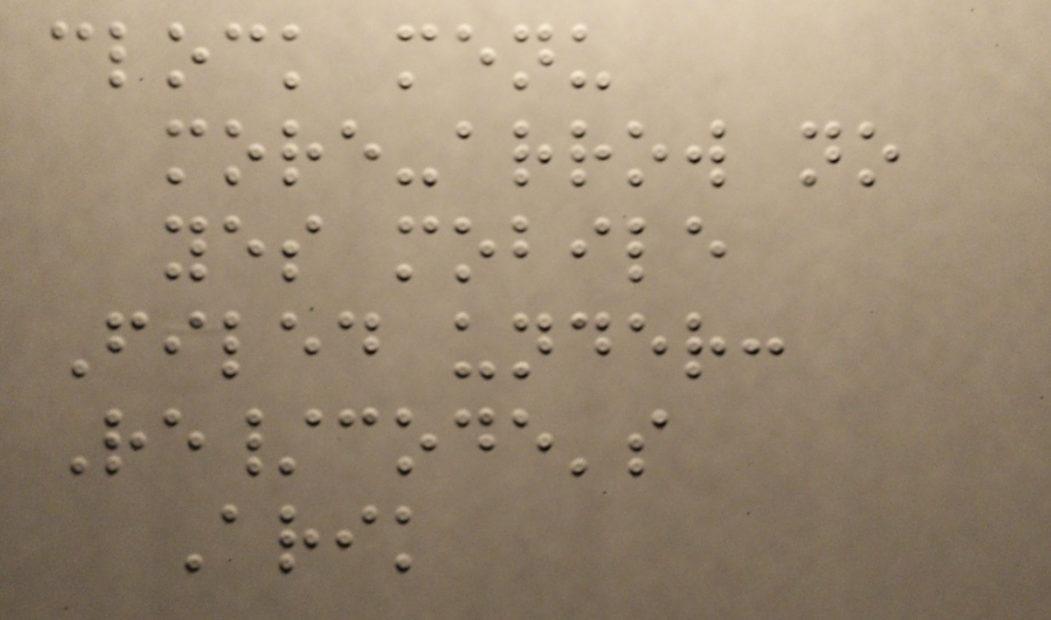clock menu
more-arrow no
yes mobile
Filed under:
Re/code's
Arik
